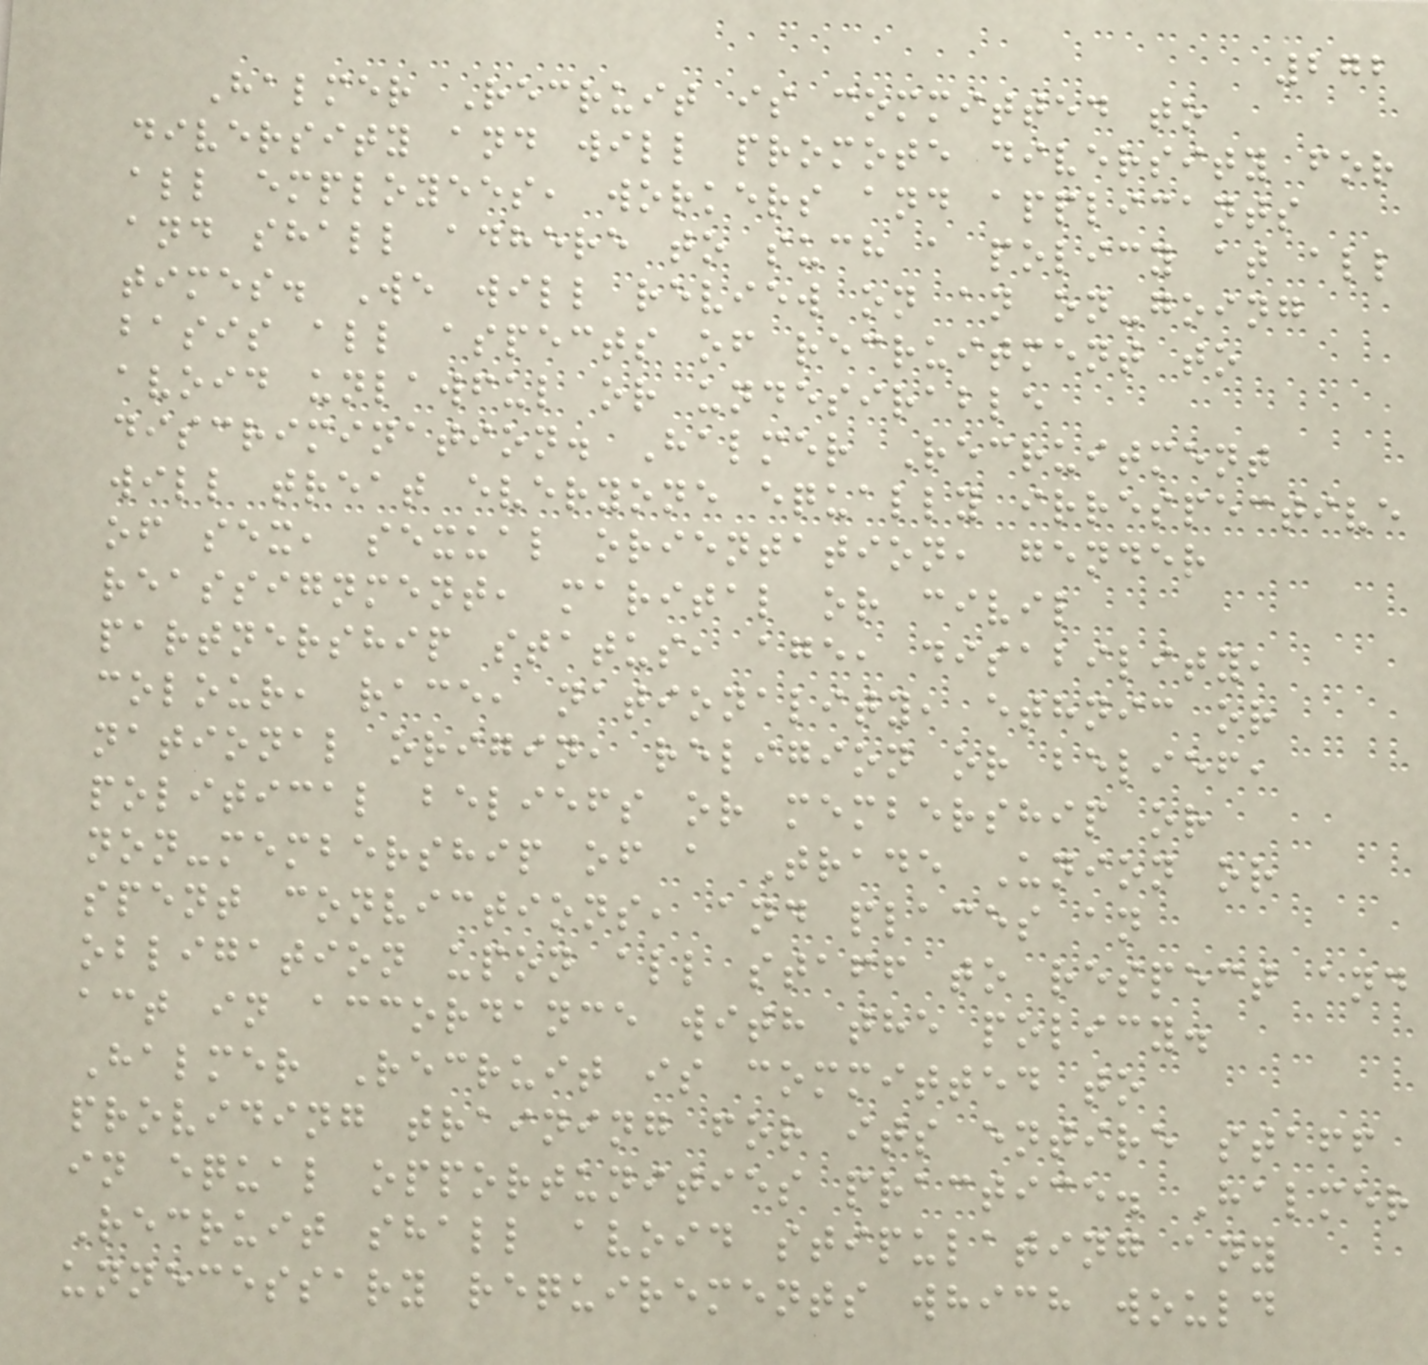272
Halmer Recruit is committed to
diversity and will promote diversity for
all employees, workers and applicants
and shall adhere to such a policy at all
times. We will review on an on-going
basis all aspects of recruitment to
avoid unlawful or undesirable
discrimination. Halmer Recruitment
will treat everyone equally irrespective
of sex, sexual orientation, gender
reassignment, marital or civil
partnership status, age, disability,
colour, race, nationality, ethnic or
national origin, religion or belief,
political beliefs or membership or
non-membership of a Trade Union or
spent convictions, and places an
obligation upon all staff to respect and
act in accordance with the policy.
Halmer Recruit is committed to
providing training for its entire staff
in equal opportunities practice. Halmer
Recruit shall avoid stipulating any
unnecessary requirements which would
